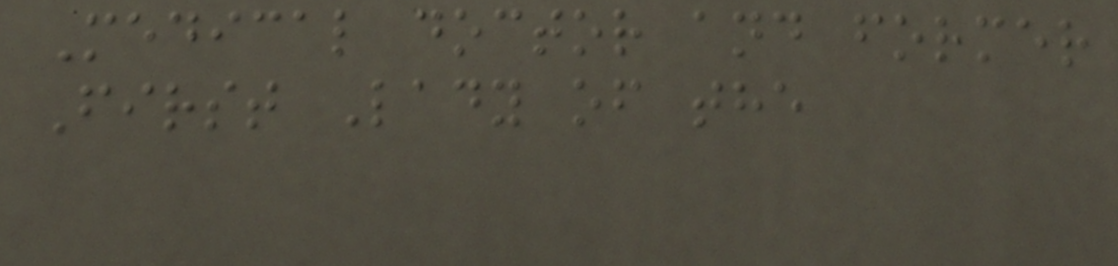Medical doctor and former
First Lady of the
